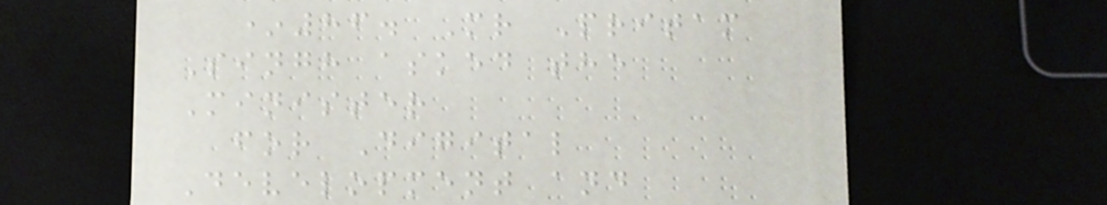*86. Mr Pritam
Singh asked the
Minister
for Digital
Development and
